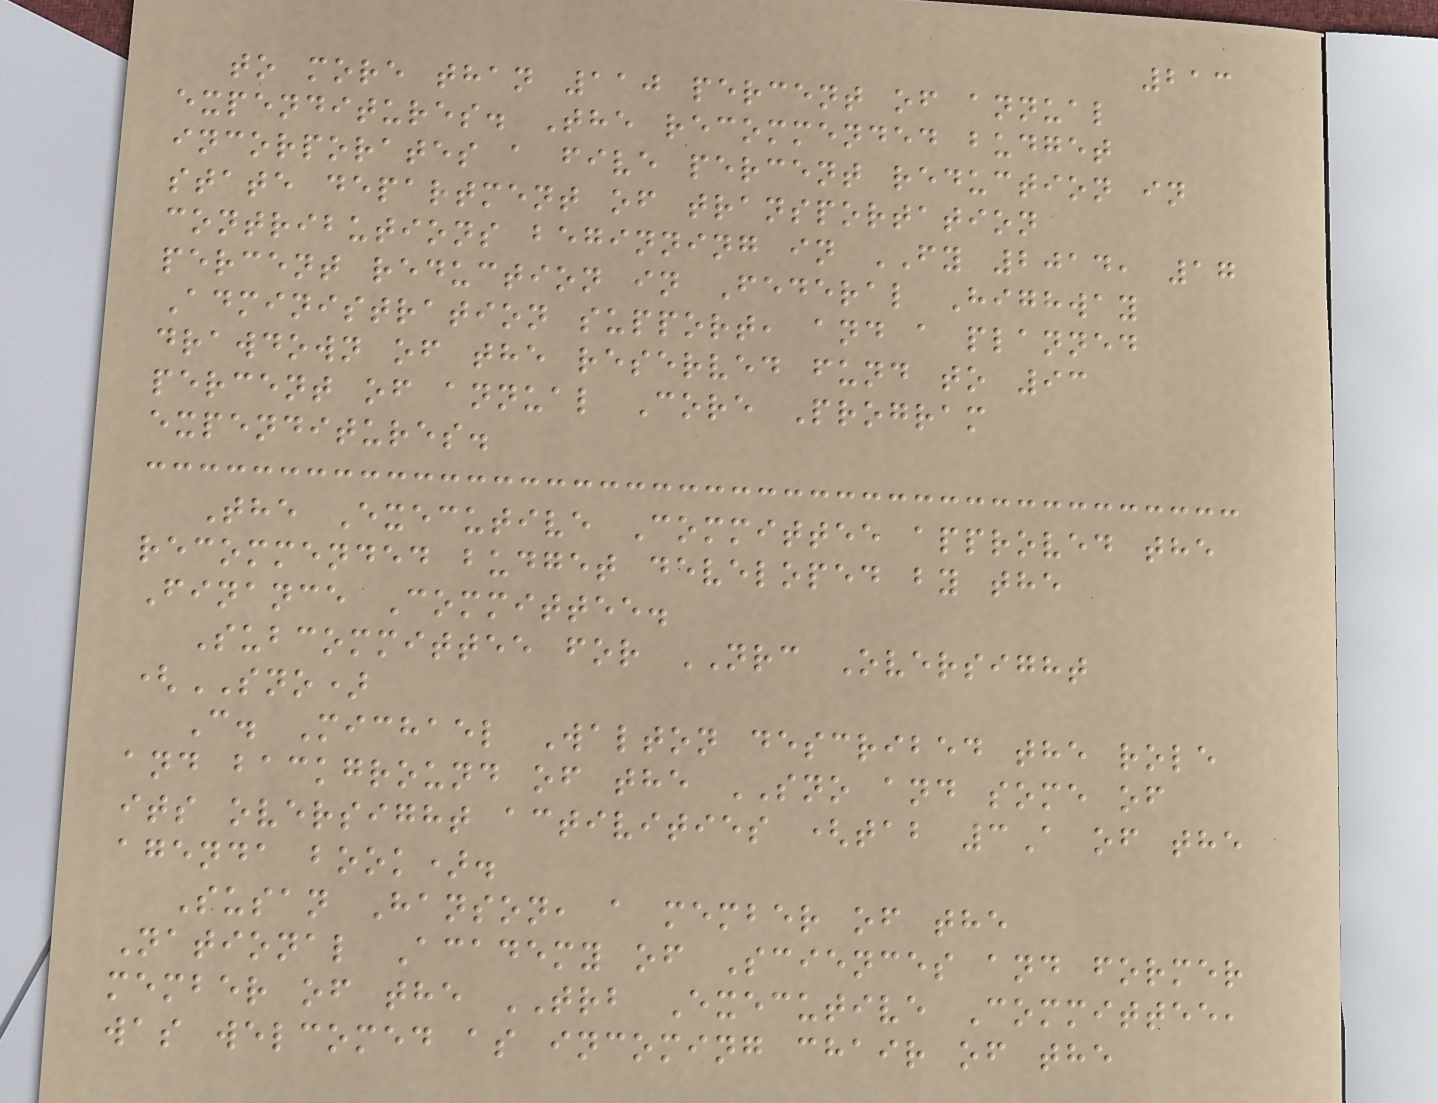213
to more than 110 percent of annual
expenditures. The recommended budget
incorporates a five percent reduction in
state department of transportation
contributions beginning in FY 2014, 17
percent reduction in Federal Highway
Administration support, and a planned
drawdown of the reserved fund to 93
percent of annual Core Program
expenditures.
The Executive Committee approved the
recommended budget developed by the
Finance Committee.
Subcommittee for NRC Oversight
(SNO)
C. Michael Walton described the role
and background of the SNO and some of
its oversight activities (tab 3A of the
agenda book).
Susan Hanson, a member of the
National Academy of Sciences and former
member of the TRB Executive Committee,
was welcomed as incoming chair of the
